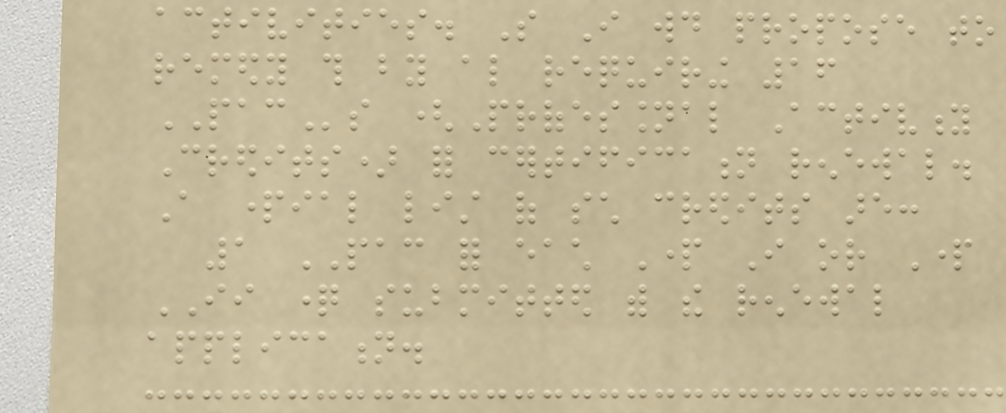activities. So I would propose to
remedy this by also requiring 16
PACs (Professional Activity
Credits) for certification renewal.
A partial list of such credits are:
1 PAC for each Part I or Part
II question submitted with the renewal
application.
